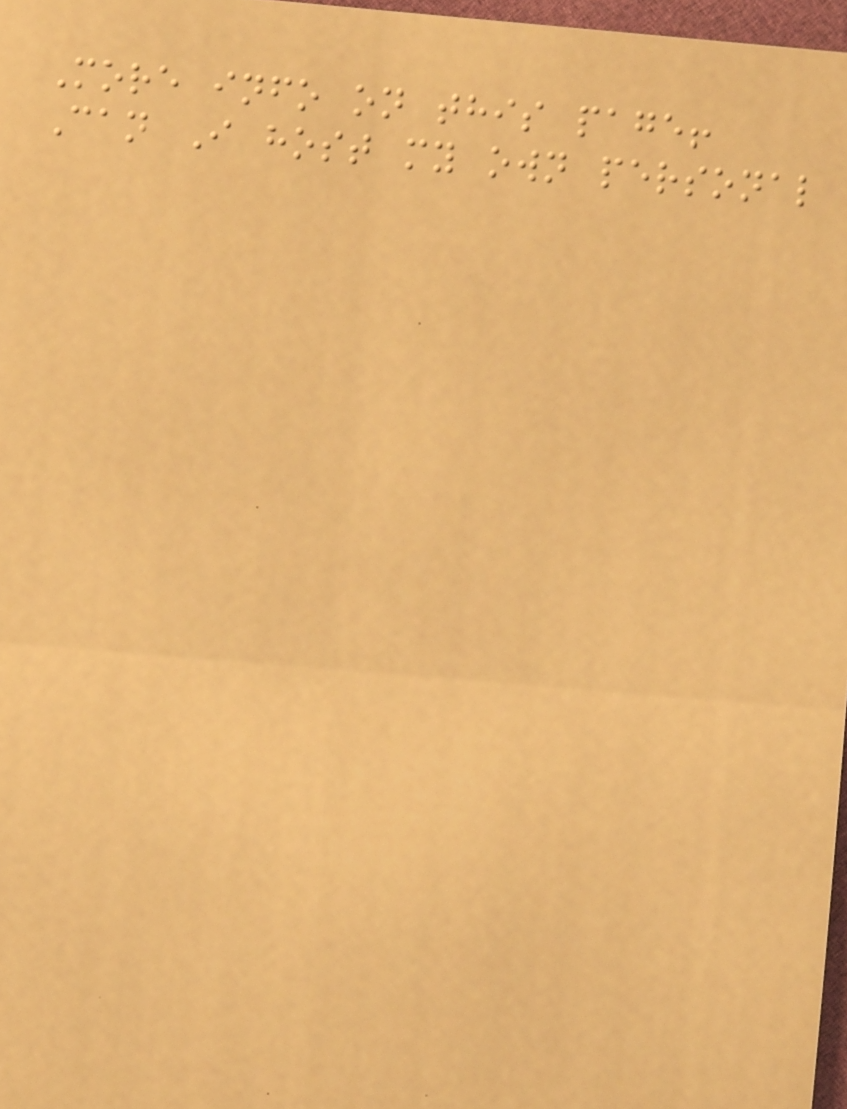More info on this page!
Can I host my own personal
